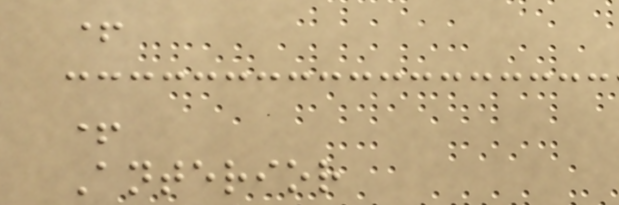+
+
Anterior
